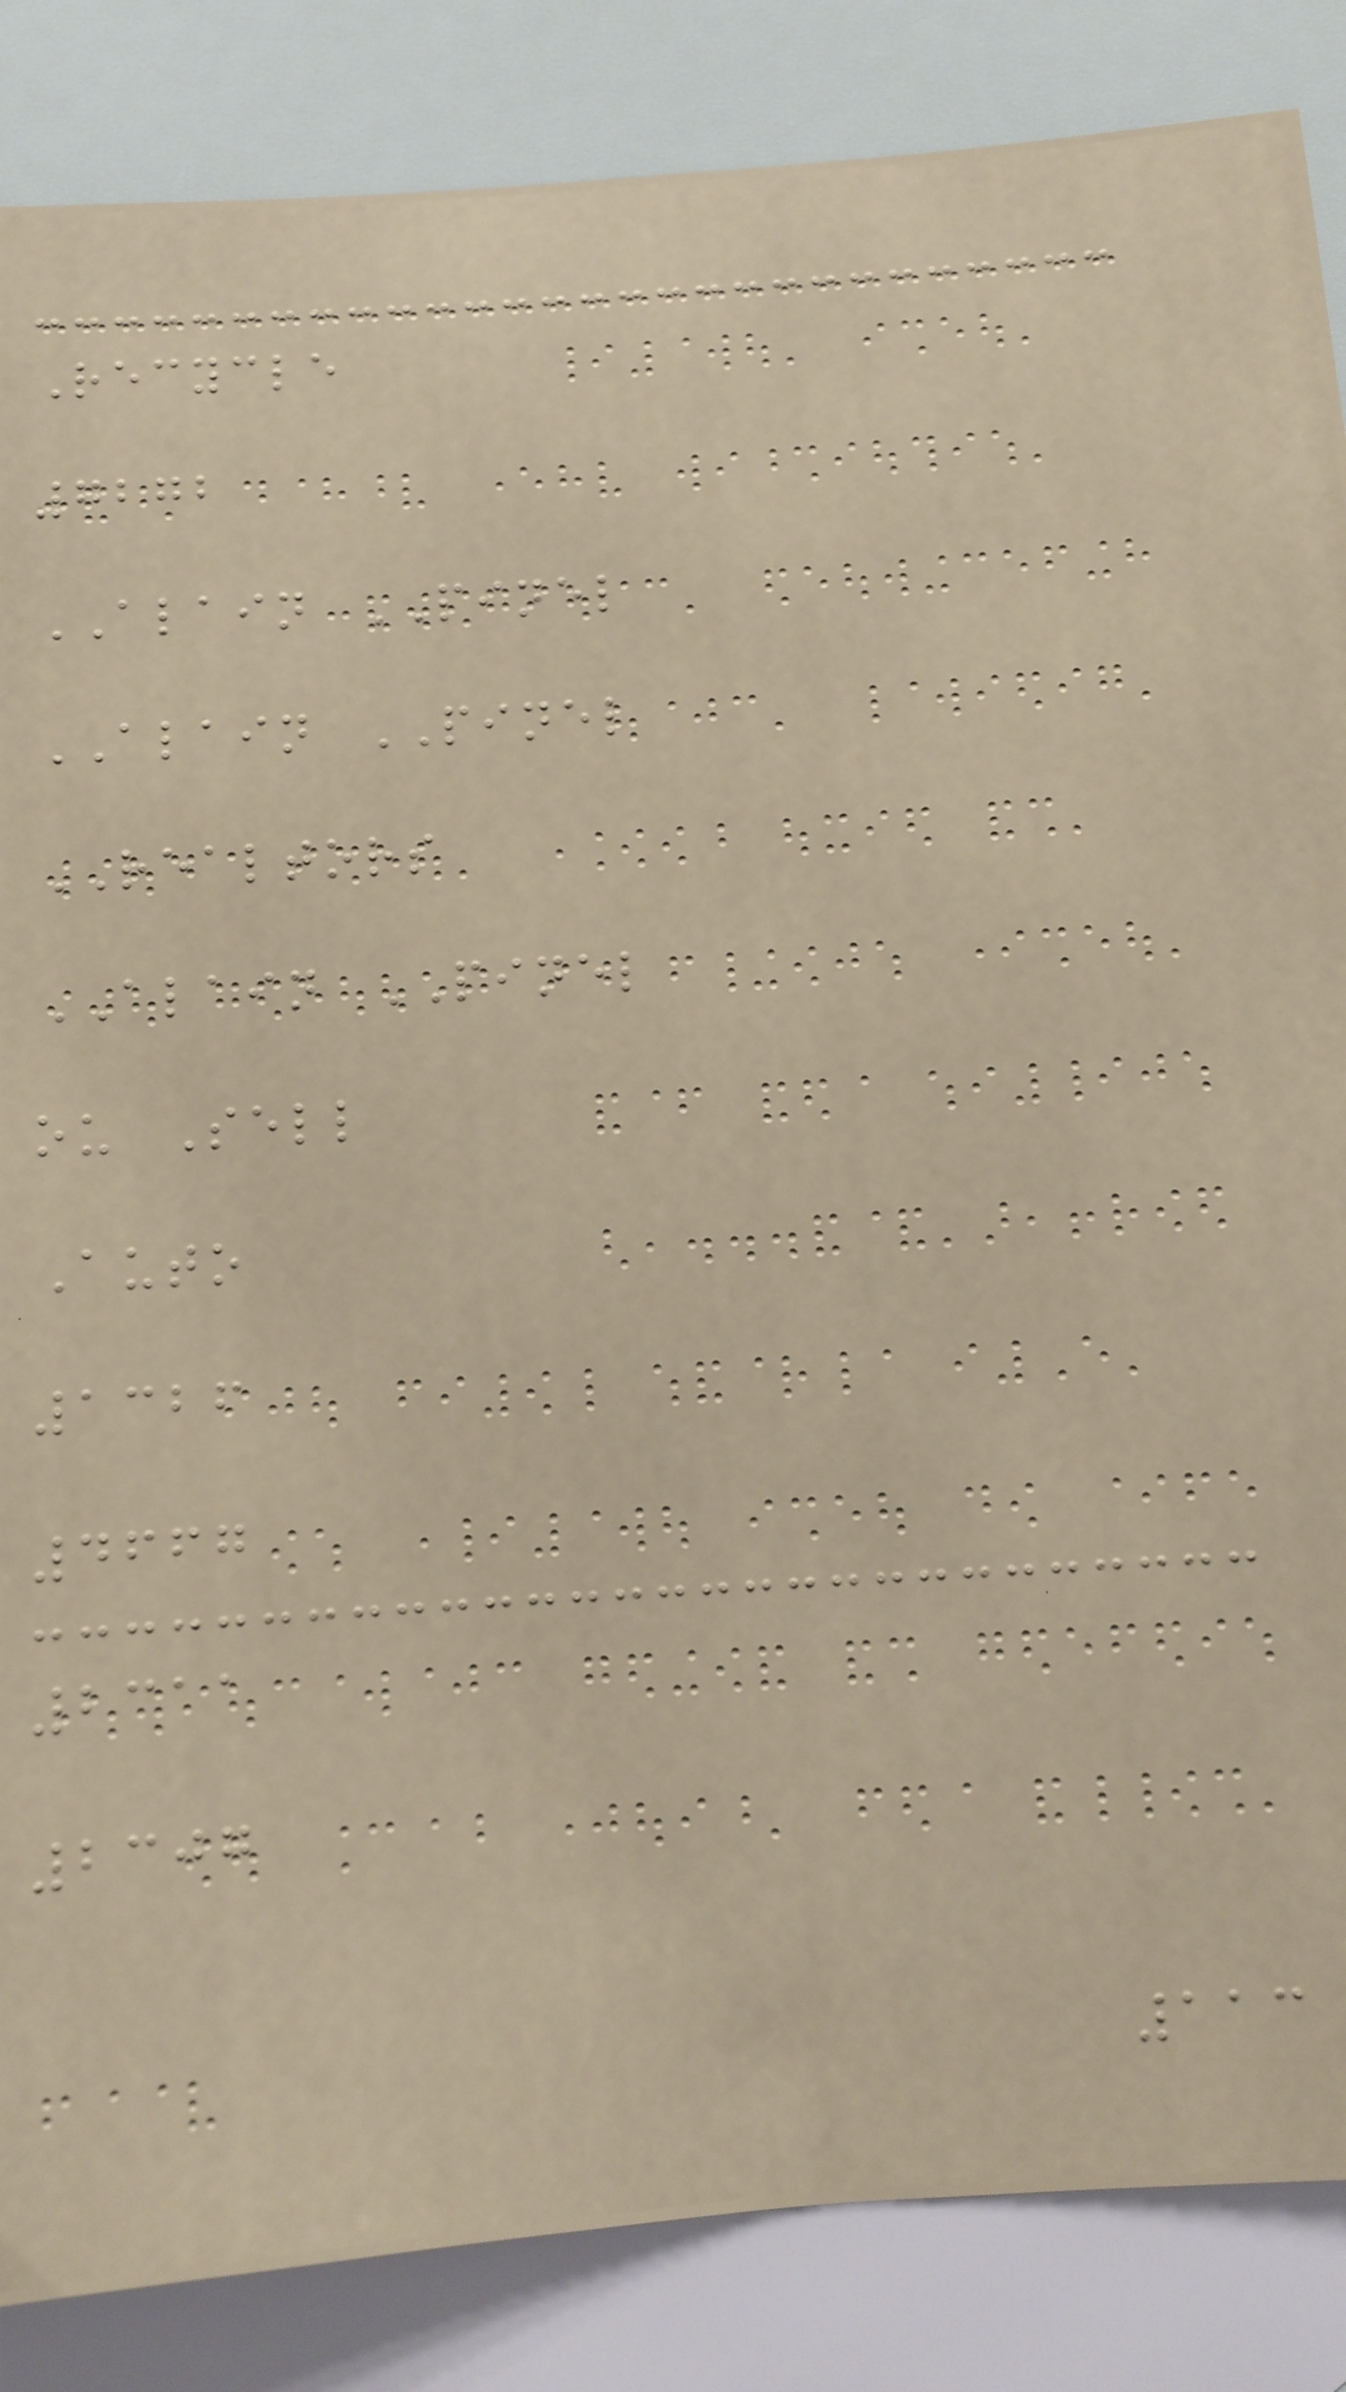Recycle
7272
ALAIN PINEL
ALAIN PINEL
REALTORS
ALAIN PINEL
ou Sell
Auto
1326
4667
2311
2307
113
